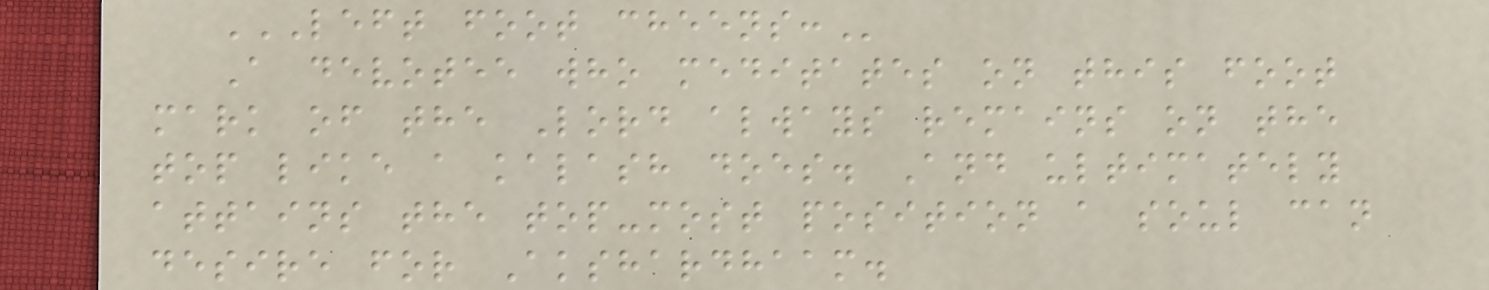LEFT FOOT CHEENS:
A devotee who meditates on this foot
mark of the Lord always remains on the
top like a kalash does. And ultimately
attains the top-most position a soul can
desire for Akshardhaam.
